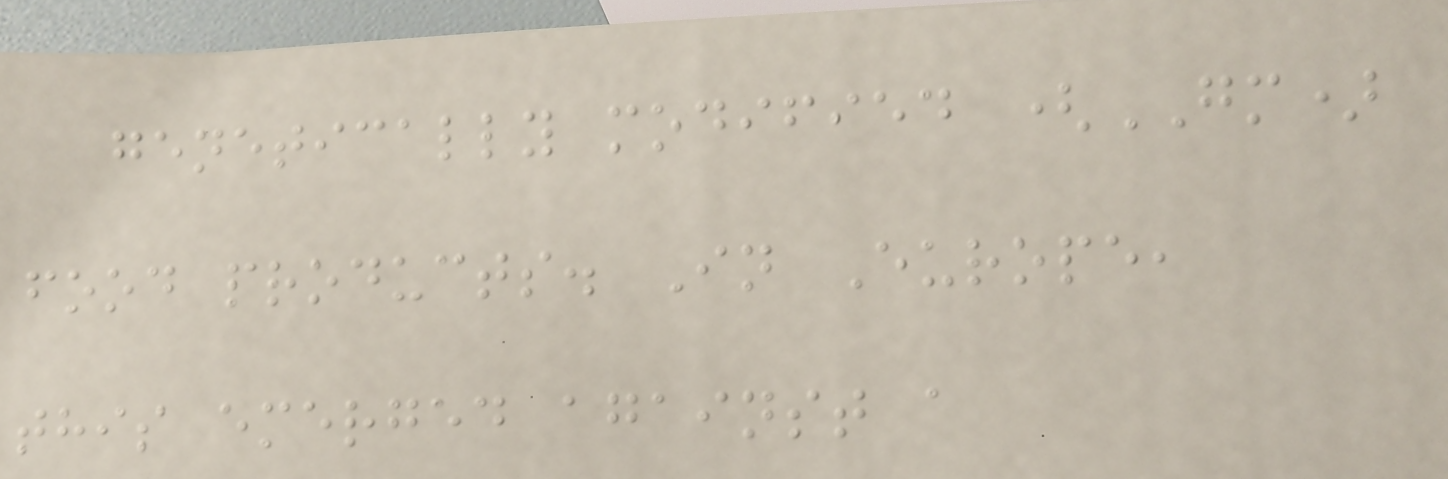genetically modified (GM)
food products. In Europe,
this emerged against a
